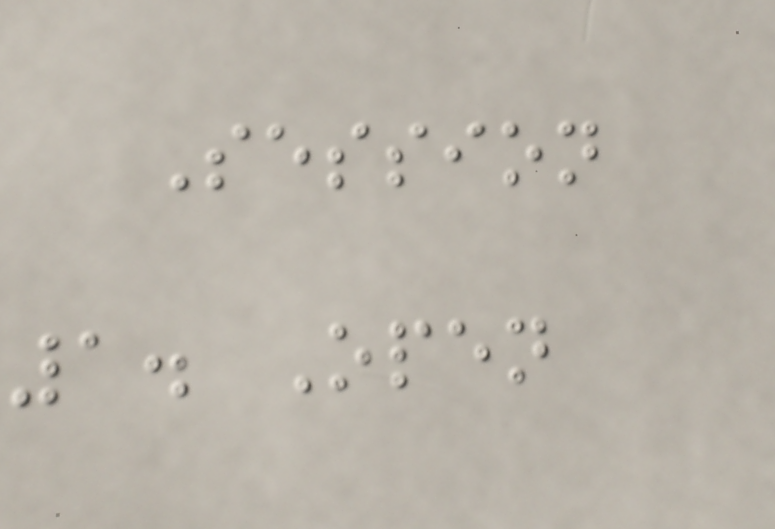Session
1. Open
